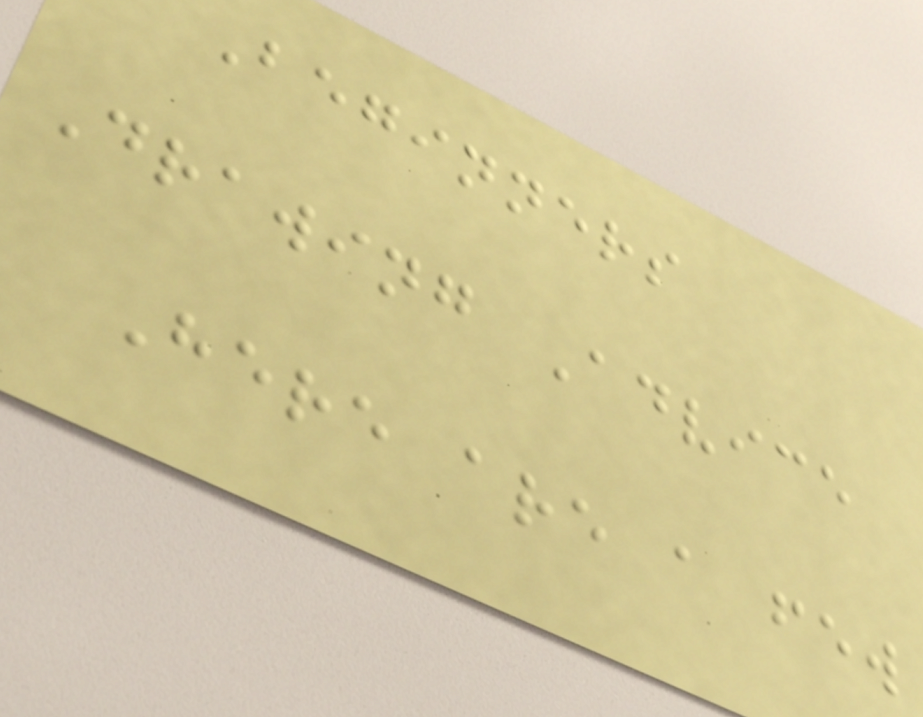Beginners
Drawing Advice
Here are a few
